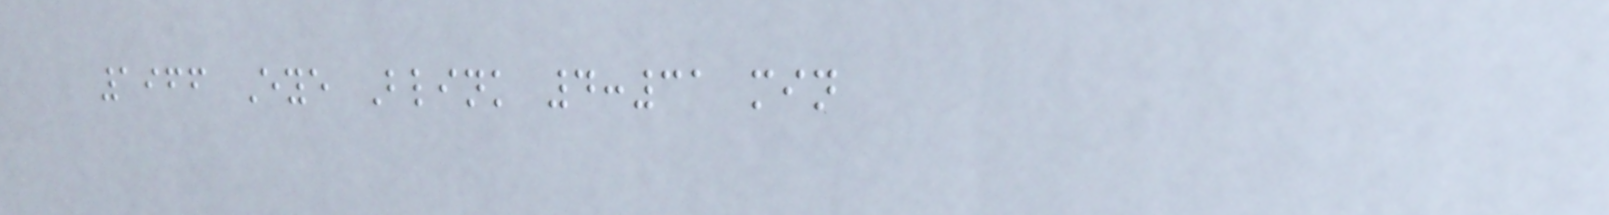1966 Eye Blink 4:31 min
